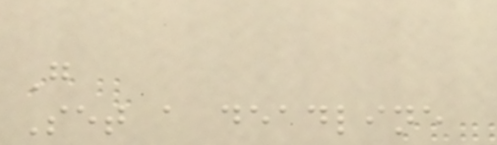G
Set a deadline
